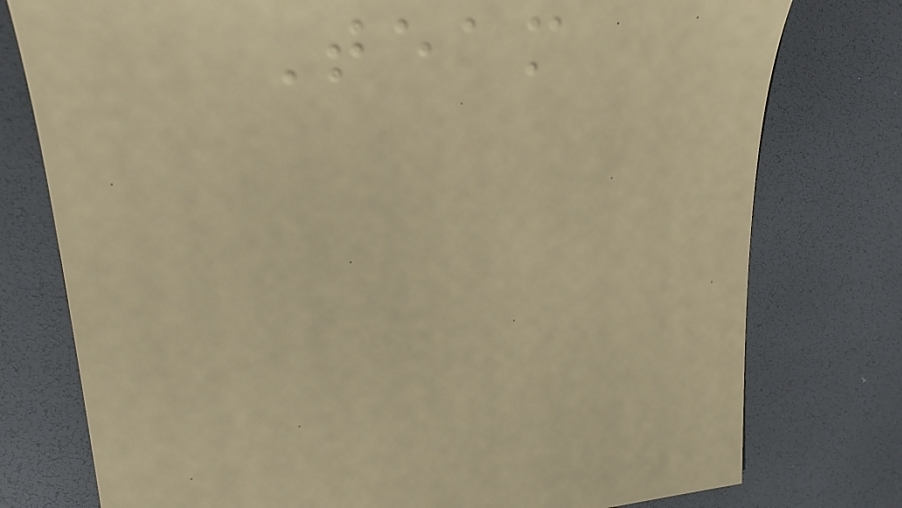Team
